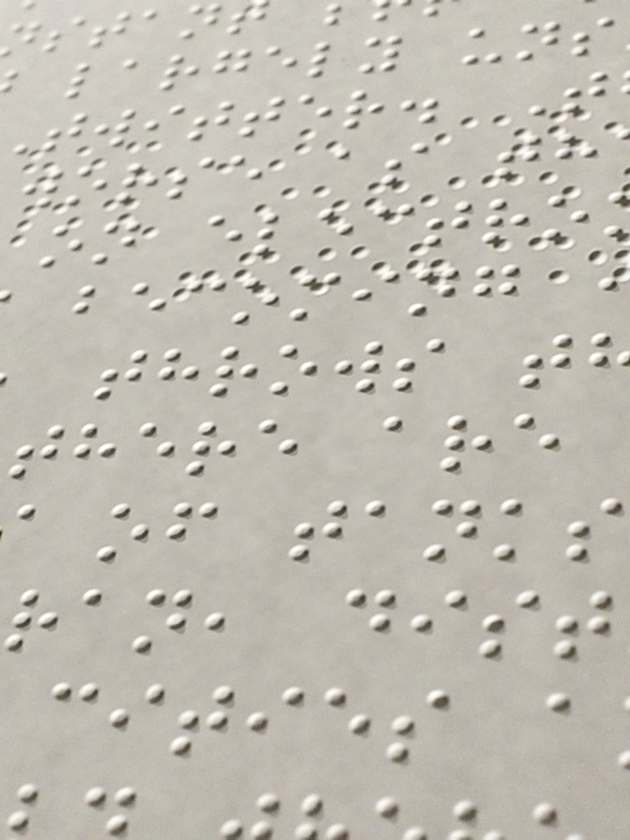largely uns
twitter. T
worse as th
on electro
becoming
throws t
there are
of tanks
ran, dist
cities a
